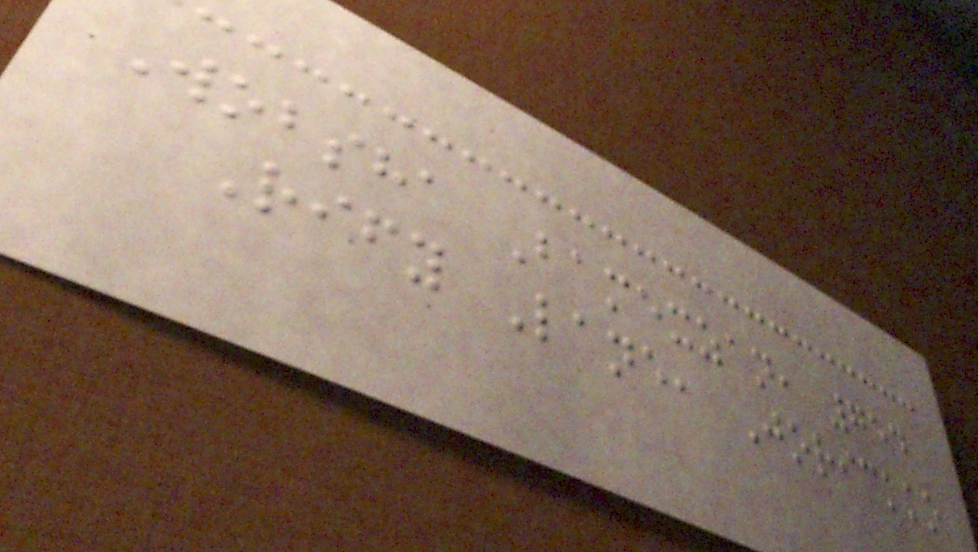Wobsha Bamexzan, 754
Rify Lane, Jorickko
